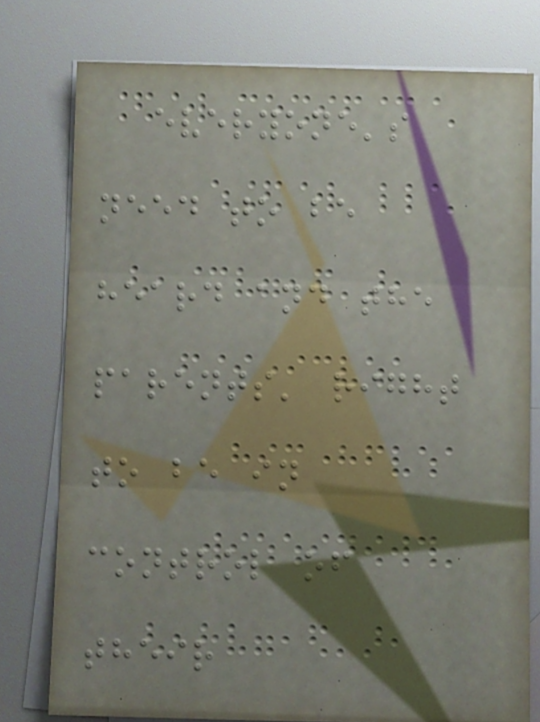everyone's
need to be
heard and the
parents' right
to be in
control of
their
